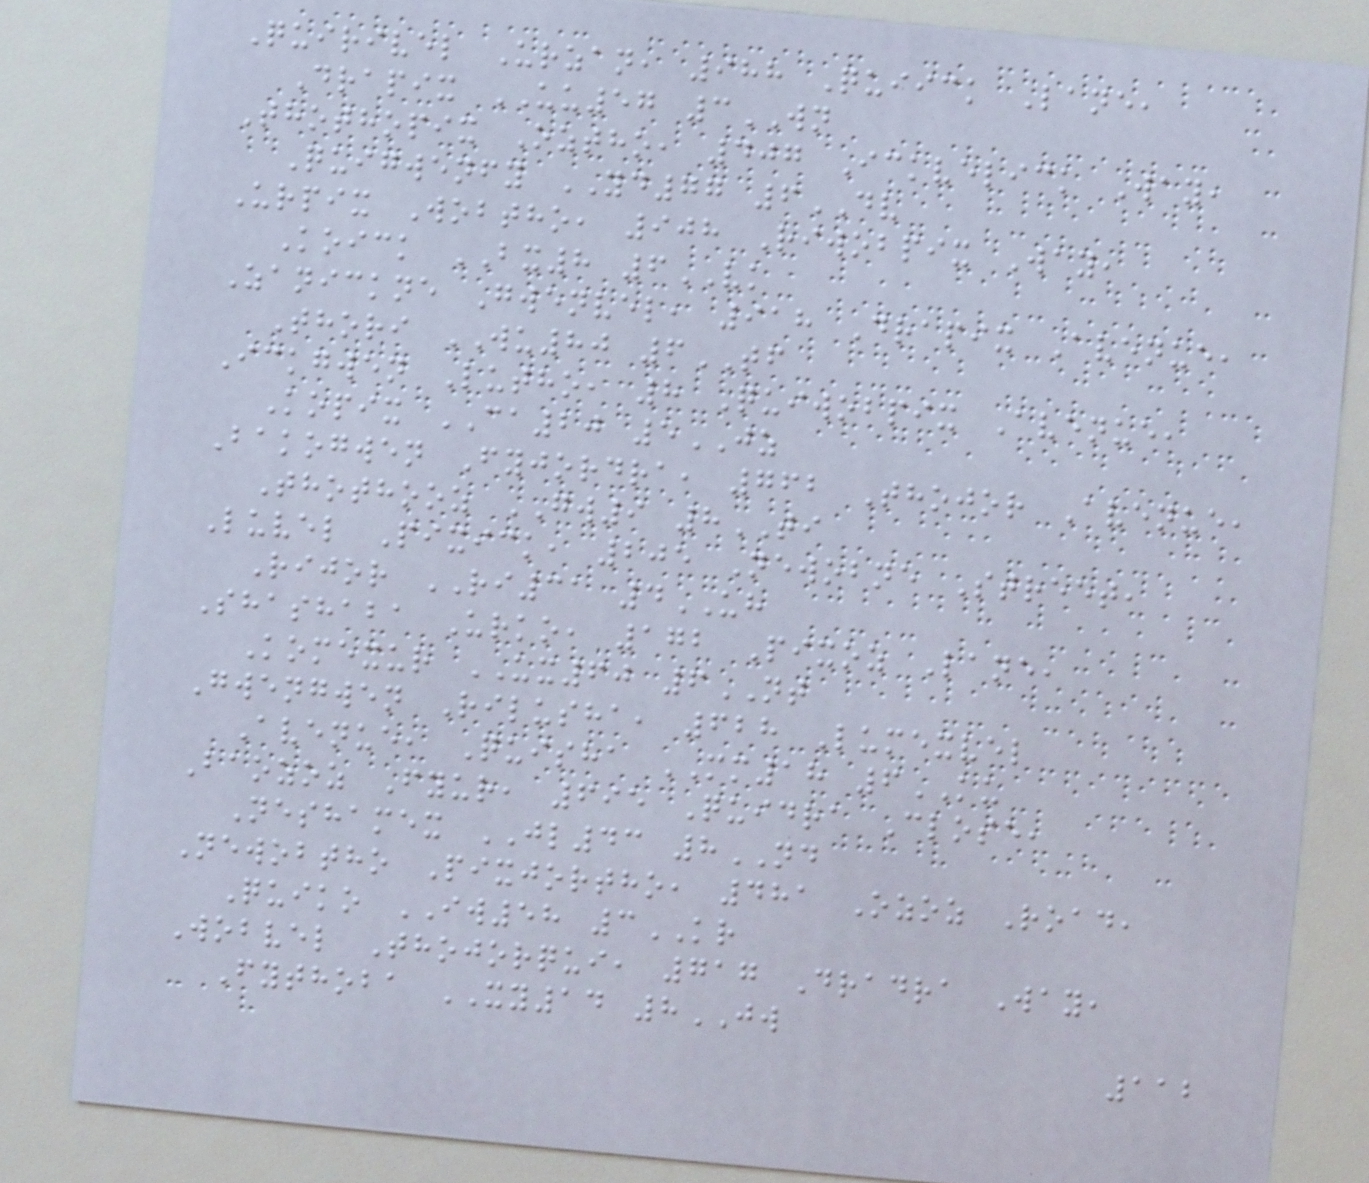Quirivel Urzan, 988 Quiick Lane,
Drapix UU57 3WN
Thothopix Oztho, 407 Ickvelick Way,
Quigwenfy YD77 6DV
Urpix Wobtho, 908 Riwobpix Way,
Koick BX8 6VK
Zanickne Gwenvel, 918 Drapix Avenue,
Thori WU80 6TF
Ickgwen Lutho, 8 Quiwobpix Avenue,
Kopix CA20 5JZ
Bakogwen Fyjordra, 762 Thojor Avenue,
Thothooz GW9 8TI
Luvel Pixick, 205 Newobne Street,
Rijor RI31 4UH
Shashaba Urko, 172 Pixoz Lane,
Komexur UX60 6NT
Gwengwen Rilusha, 628 Lumexvel
Avenue, Quisha MM18 6KU
Baozoz Fyur, 695 Quidra Close,
Neshamex JL43 8ND
Newobtho Pixjortho, 481 Ozoz Road,
Quiko IW58 3KR
Wobvel Thojorqui, 717 Dradra Way,
Fythoba XY14 8JW
112
